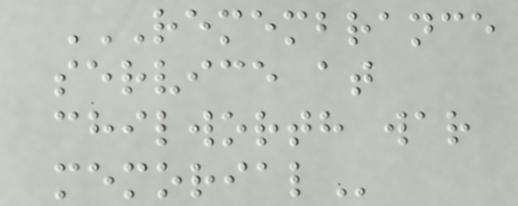REMEMBRANCE
SERVICE AT
CHILWORTH WAR
MEMORIAL
